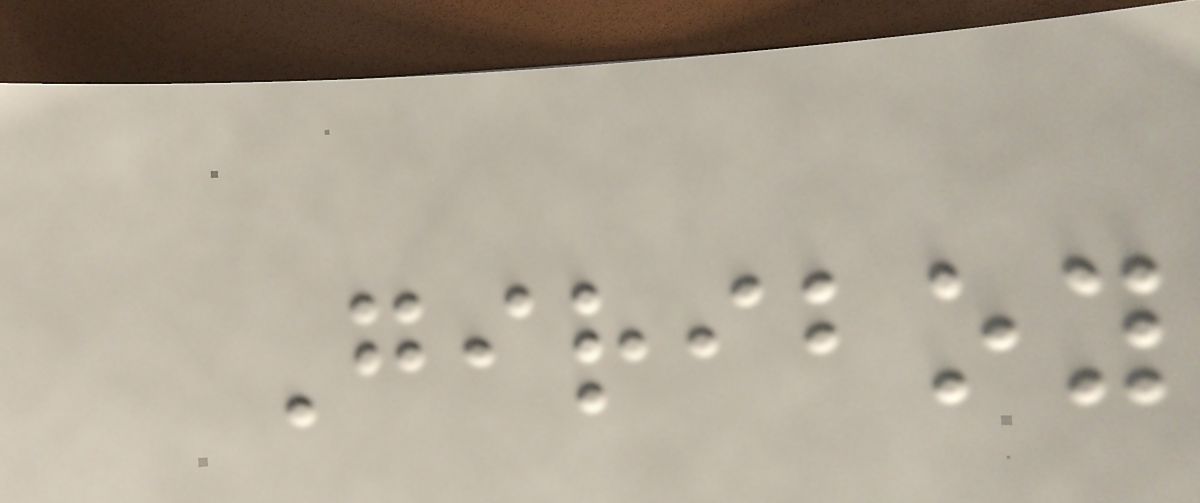Giriboy
